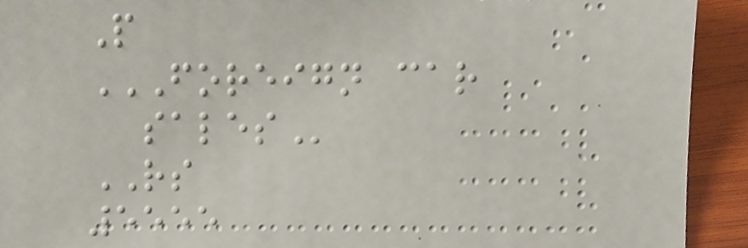P
FOREIGN CAR
SALES
RS
5555
